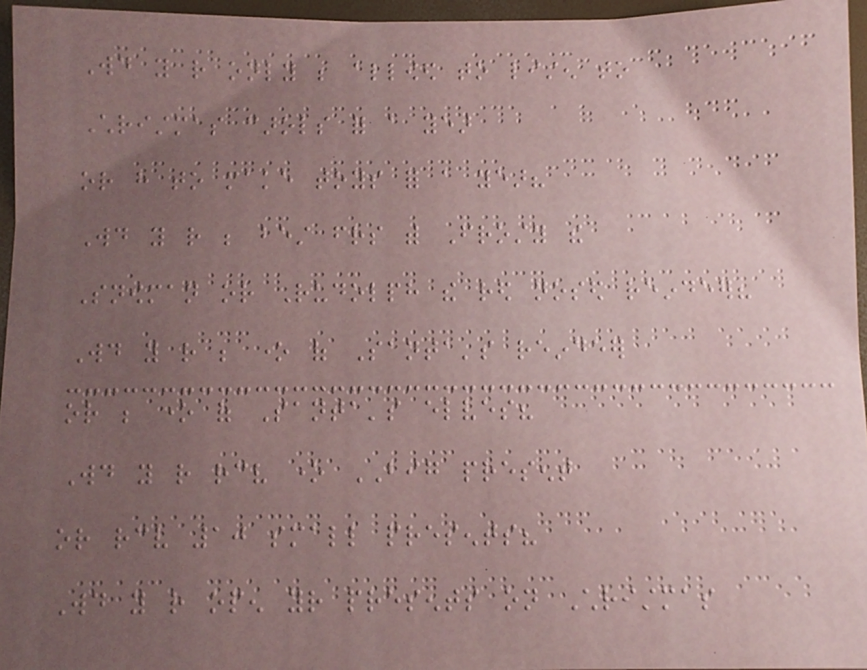Would you rather only be allowed to listen to
Christmas carols for a year
or have to make toys for a year?
Would you rather be best friends with Frosty the
Snowman or Rudolph the red nosed reindeer?
Would you rather be one of Santa's reindeer
or be one of Santa's elves?
Would you rather receive one BIG present
or receive 10 small presents?
Would you rather open your presents on Christmas
